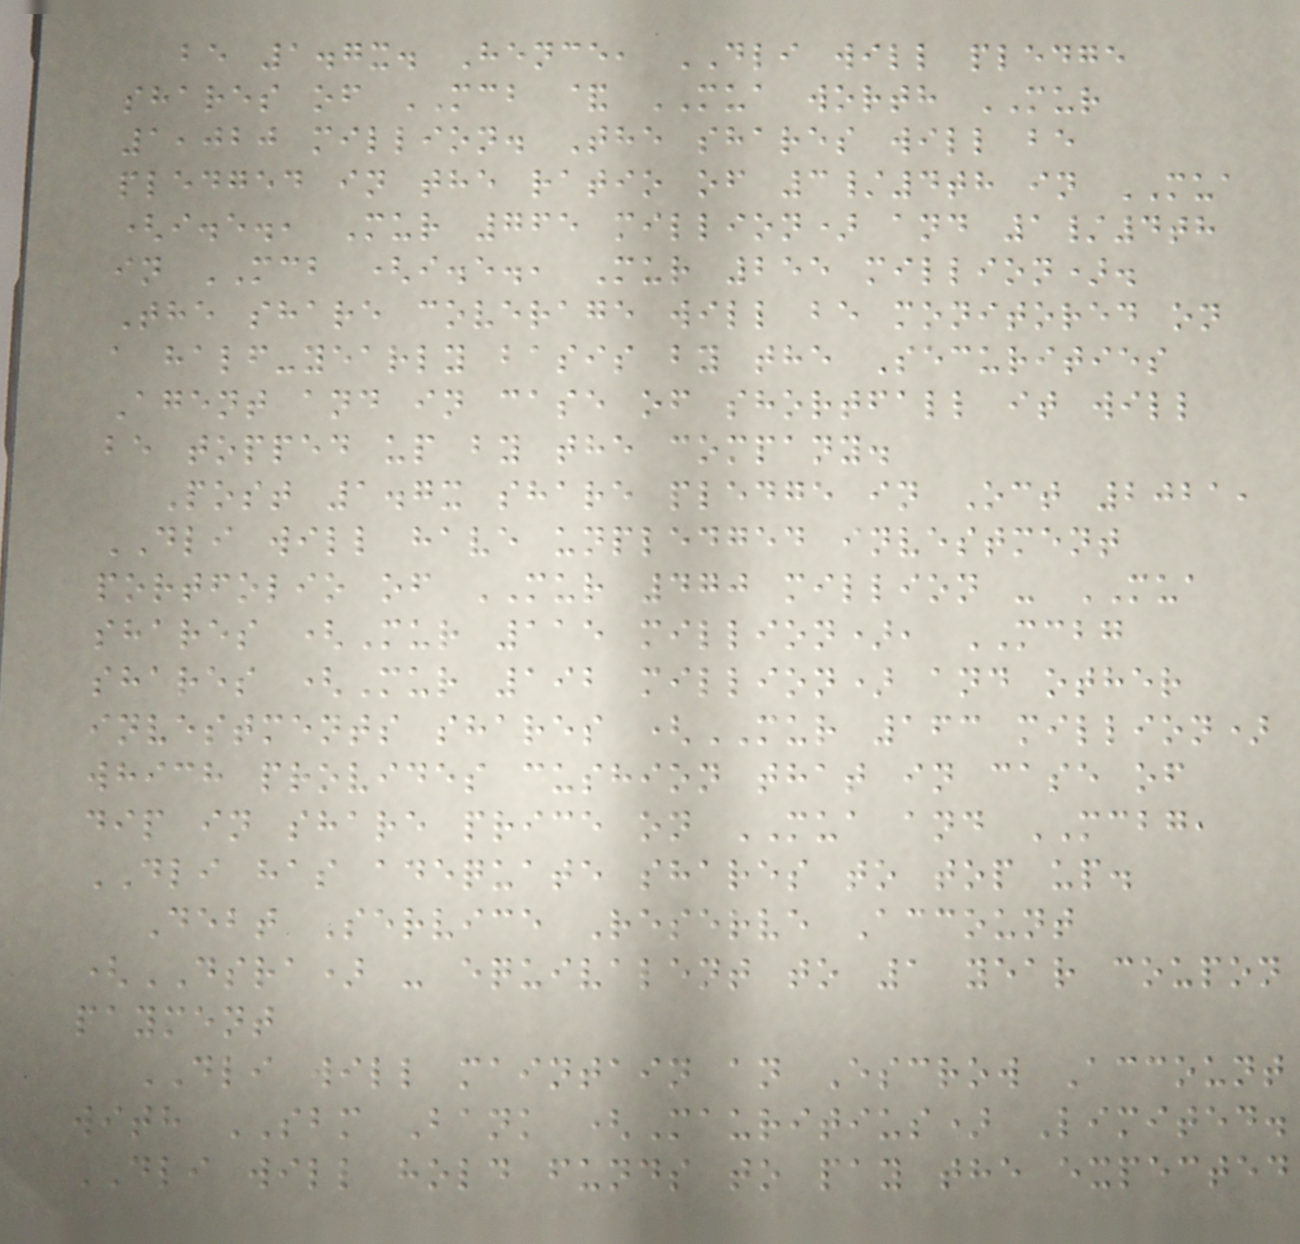be 1.7x. Hence, DLI will pledge
shares of MCB & MUA worth MUR
1,020 million. The shares will be
pledged in the ratio of 3/4th in MUA
(i.e., Mur 765 million) and 1/4th
in MCB (i.e., Mur 255 million).
The share coverage will be monitored on
a half-yearly basis by the Securities
Agent and in case of shortfall it will
be topped up by the company.
Post 1.7x share pledge in Oct 2021,
DLI will have unpledged investment
portfolio of MUR 470 million - MUA
shares (Mur 115 million), MCBG
shares (Mur 192 million) and other
investments shares (MUR 163 million)
which provides cushion that in case of
dip in share price on MUA and MCBG,
DLI has adequate shares to top up.
Debt Service Reserve Account
(DSRA) - equivalent to 1 year coupon
payment
DLI will maintain an Escrow Account
with SBM Bank (Mauritius) Limited.
DLI will hold funds to pay the expected
